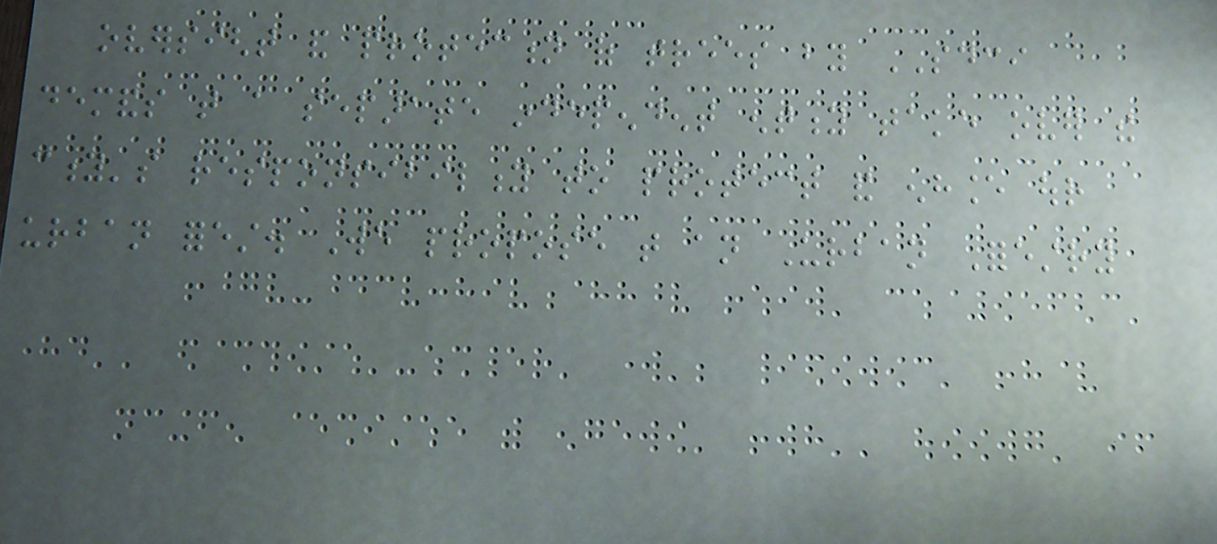oversight and protection of trees by SDCI
demands that a separate independent entity take over the
city's responsibility to protect and enhance our
urban forest. We propose that an Urban Forestry
